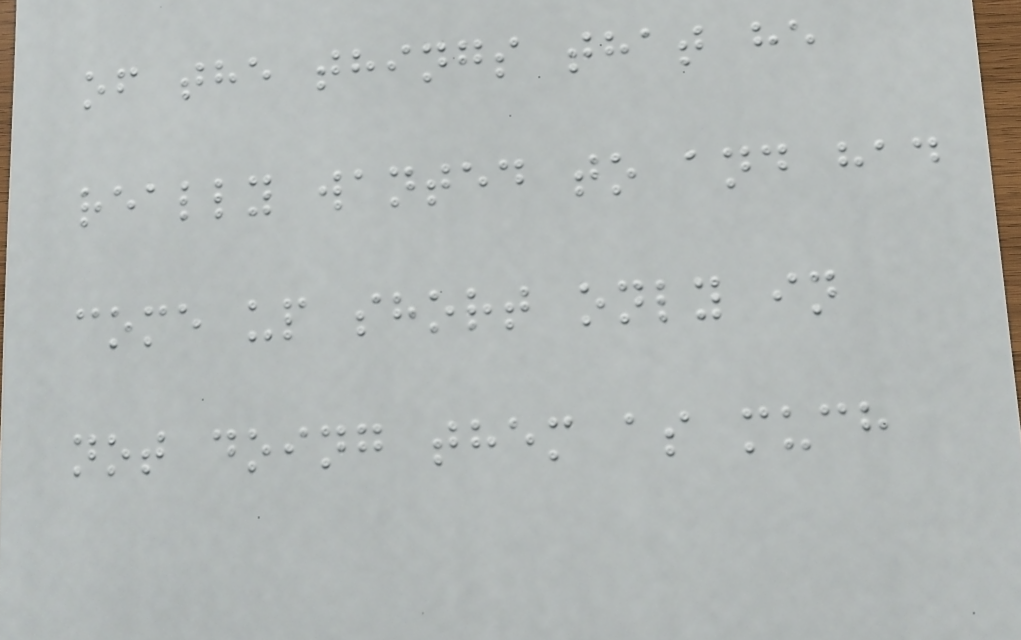of the things that he
really wanted to and had
come up short only in
not doing them as much
